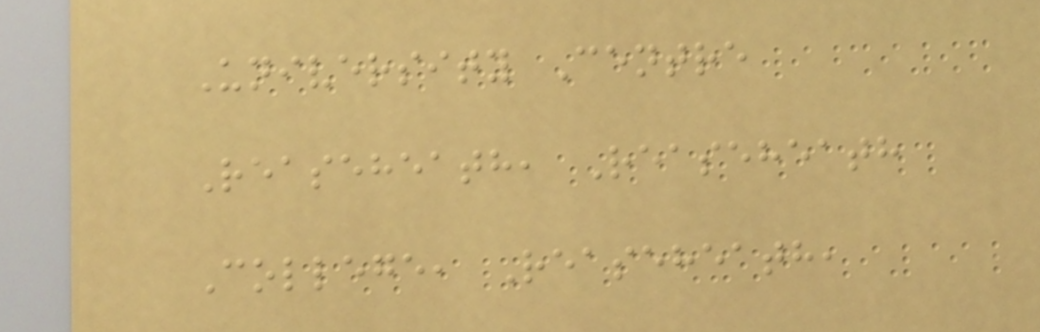University Centre
Reaseheath, Reaseheath
College, Reaseheath,
